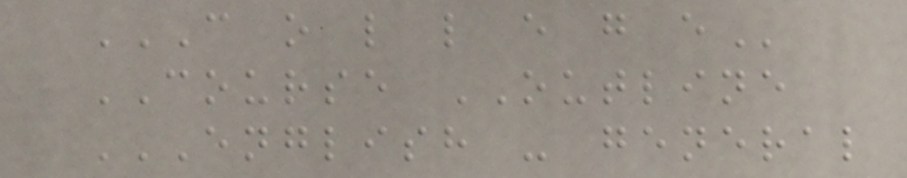C O L L E G E
COURSE OUTLINE
ENGLISH - GENERAL
